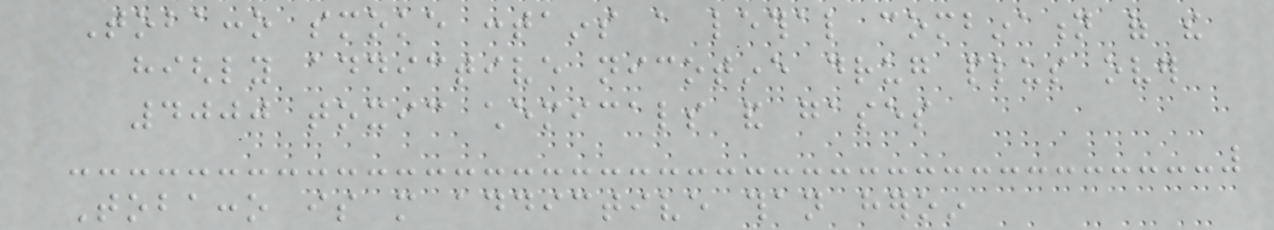Tobacco smoke contains a lethal combination of the
highly addictive nicotine drug plus over
4000 toxic chemicals and gases
Tobacco is more addictive than heroin
